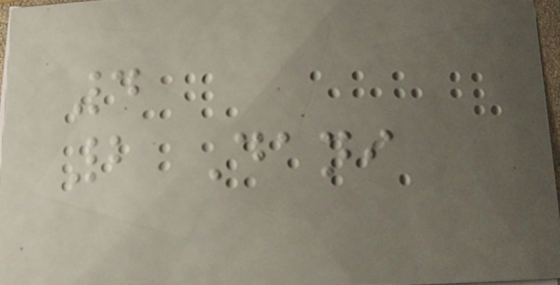4
2 Dani
